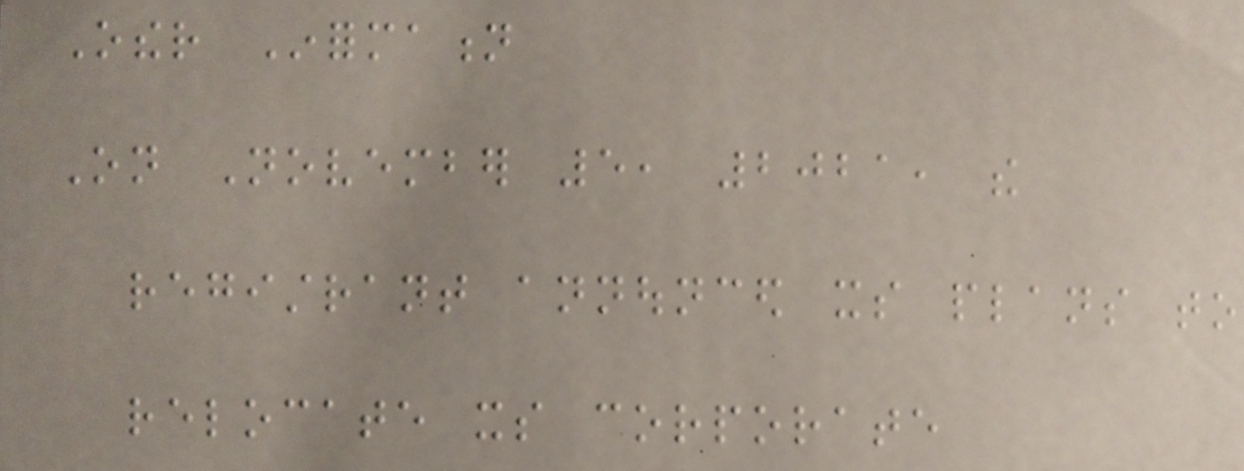Other Information
On November 5, 2021, the
registrant announced its plans to
relocate its corporate
